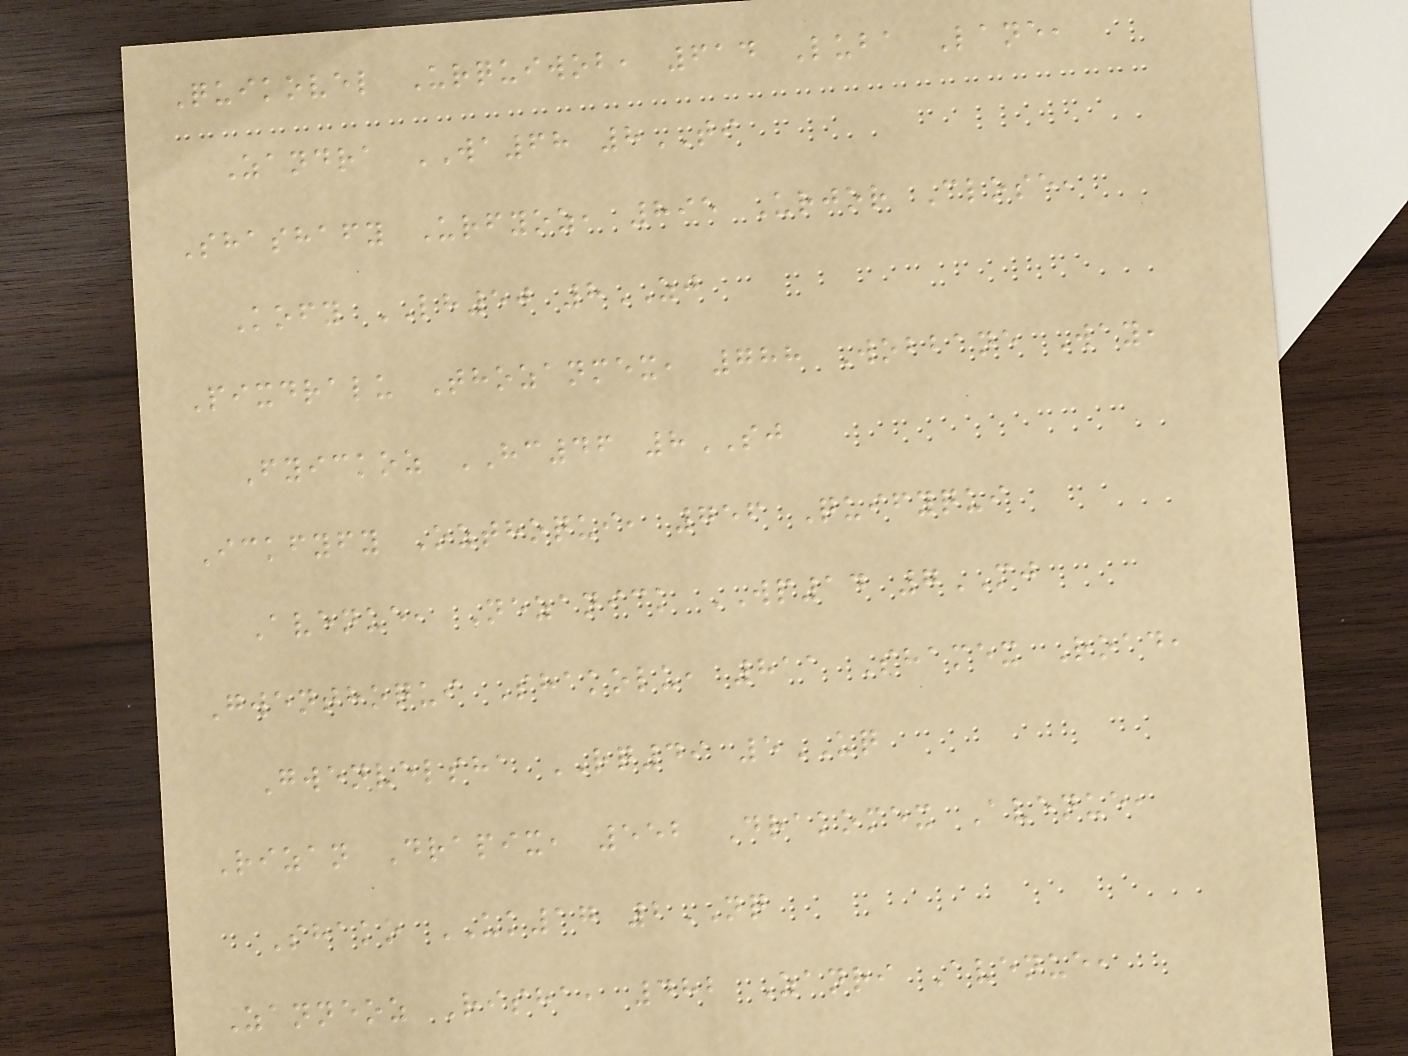Quikovel Urquiwob, 614 Luba Lane,
Zandra WA68 8TI
Shashafy Urfyoz, 895 Urjor Close,
Kofy LH50 8ZJ
Pixdralu Thozanmex, 788 Wobbane Way,
Fyickoz HC46 8SJ
Ickfyfy Ozthoqui, 756 Quifyqui
Avenue, Nezanick WP14 7MJ
Gwenthoqui Shakolu, 811 Shamex Road,
Gwenvelsha RQ49 5UQ
Rizan Drapix, 552 Drakomex Avenue,
Shako UK17 2NQ
Zanneoz Risha, 482 Zanri Avenue,
